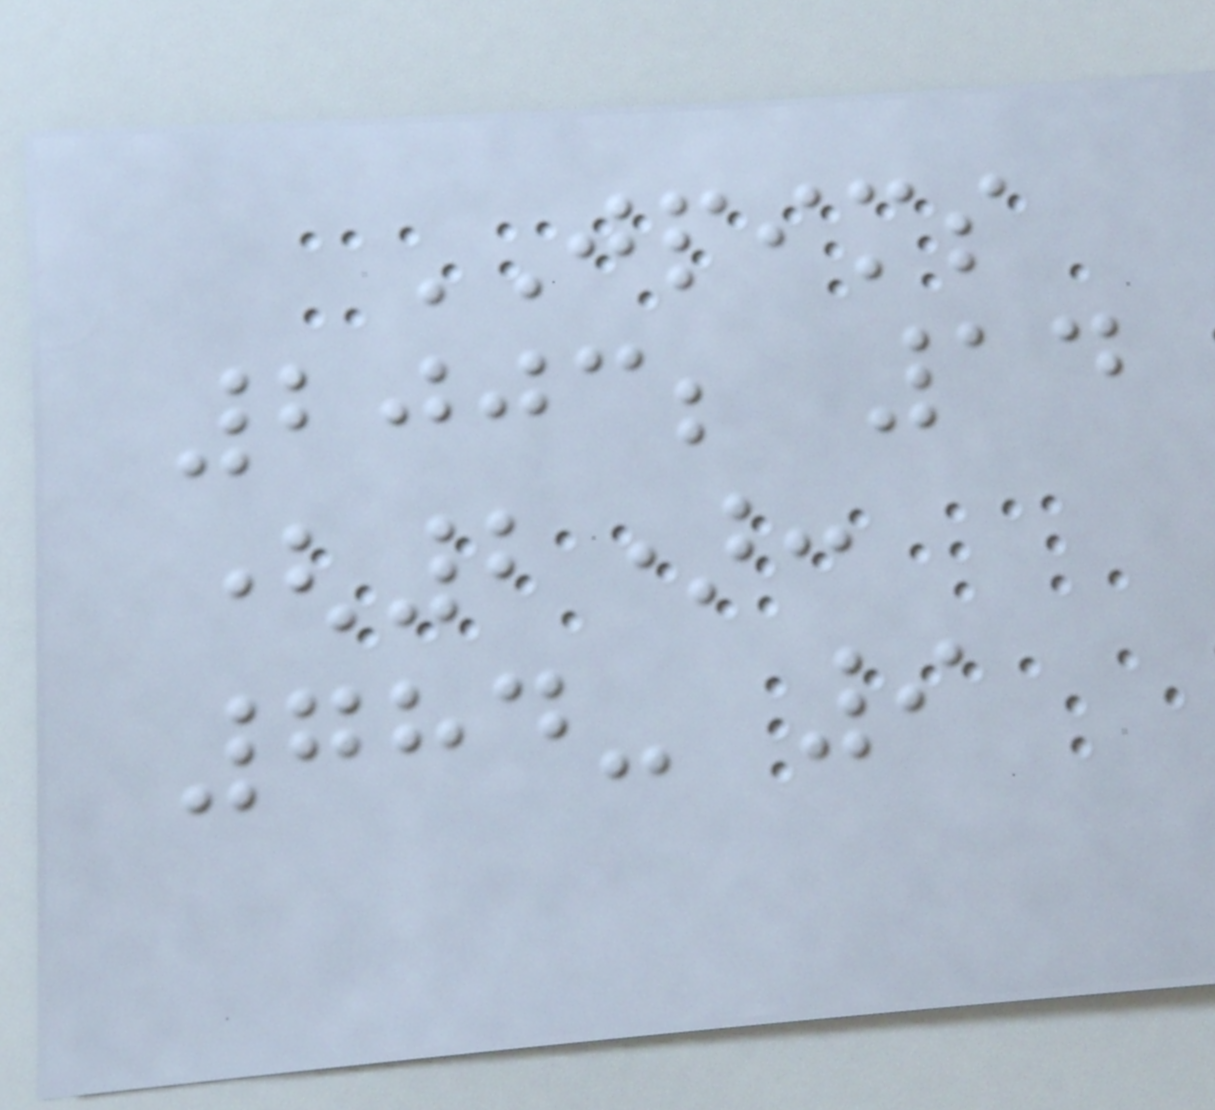JPIMS
2003; 14
(2):
784- 9
